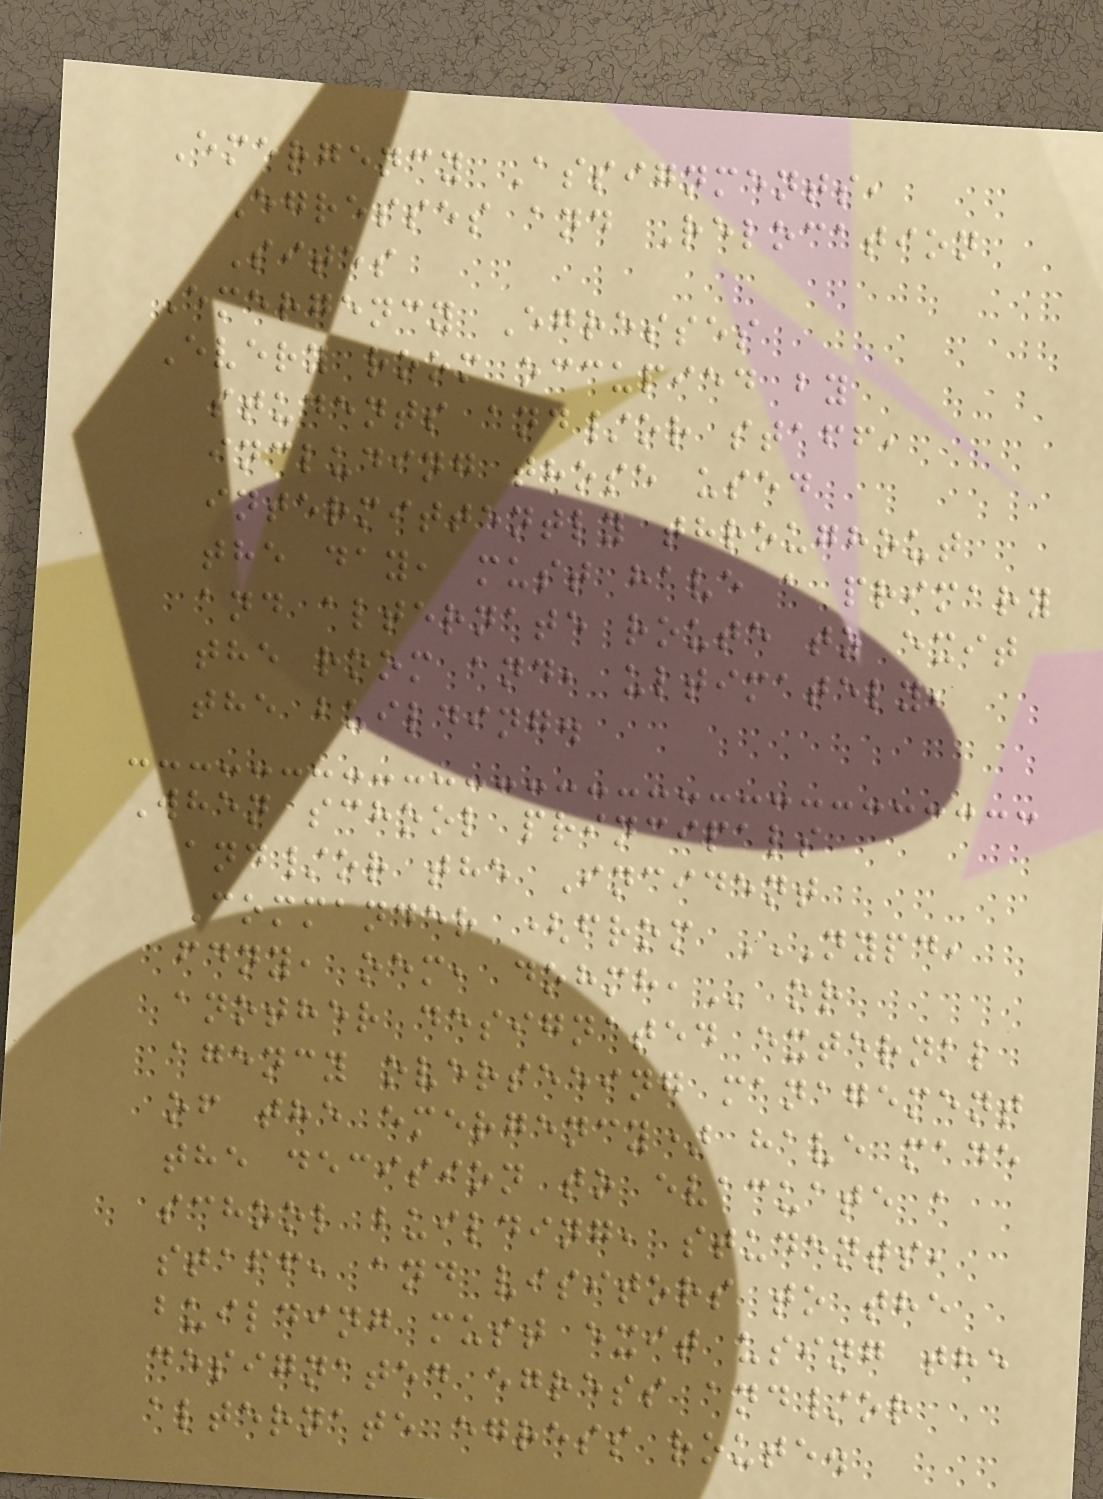Emergency Assignments,
Egresses and Relocation
Sites
Emergency Egresses
Every room occupied by
students and/or staff,
including those used
intermittently throughout
the day, must have a primary
and alternate route to exit
the room and, ultimately,
the building.
When school principals
and/or the Incident
Commander (from NYPD,
FDNY, OEM, DOHMH, or
another designated external
agency overseeing management
of the emergency) have made
the decision to evacuate a
school building, students,
staff, and visitors to the
building must exit using the
designated egress and/or
alternate egress route.
